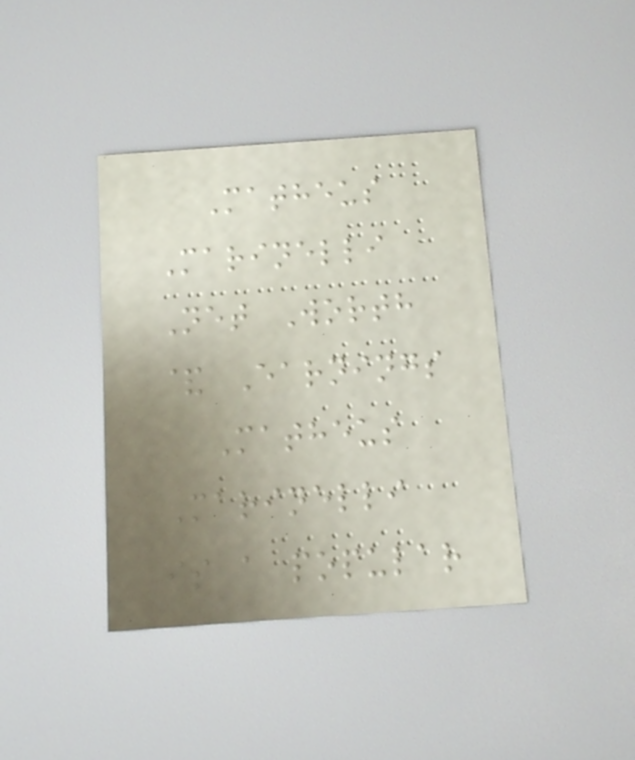Matheus
Marinelli
Net Worth
& Earnings
Matheus
Marinelli
is a popular
